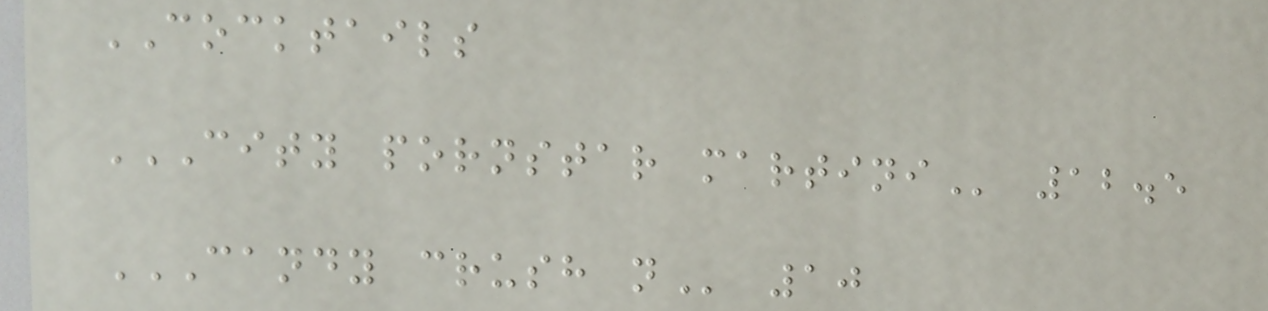COCKTAILS
CITY PORNSTAR MARTINI 12.5
CANDY CRUSH N 10
